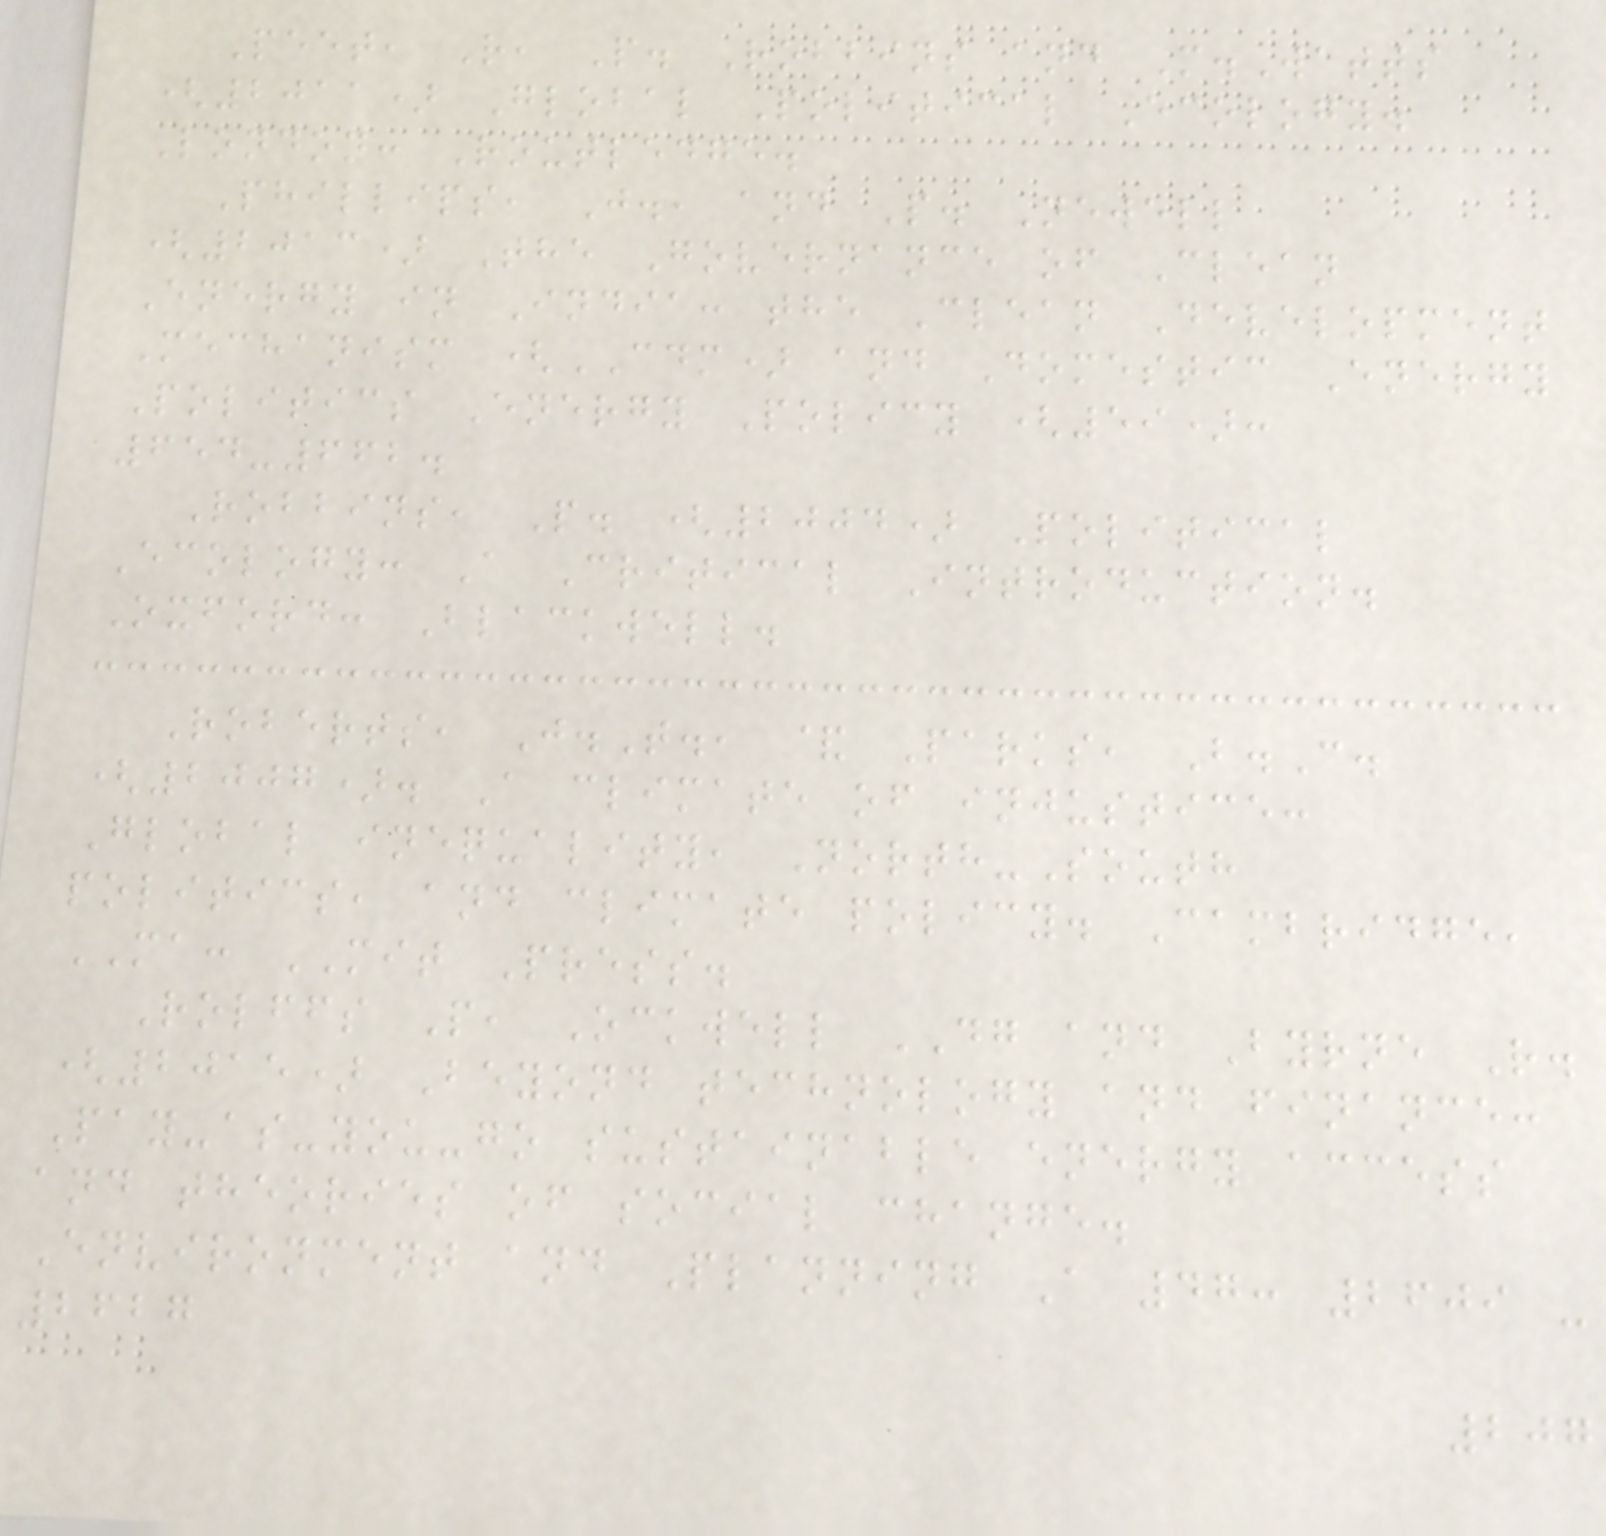Peet, R, P. Robbins and M.Watts
(2011) Global Political Ecology.
London: Routledge.
Phillips, J., and P. Newell
(2013) The Governance of Clean
Energy in India: the Clean Development
Mechanism (CDM) and Domestic Energy
Politics Energy Policy (59):
654-662.
Robbins, P. (2004) Political
Ecology: A Critical Introduction.
Oxford: Blackwell.
Roberts, J.T., & Parks, B.C.
(2007). A climate of injustice:
Global inequality, North-South
politics, and climate policy. Cambridge,
MA: MIT Press.
Rolffs P, Ockwell DG and Byrne R.
(2015) Beyond technology and finance:
Pay-as-you-go sustainable energy access
and theories of social change.
Environment and Planning A 47: 2609 -
2627
207
